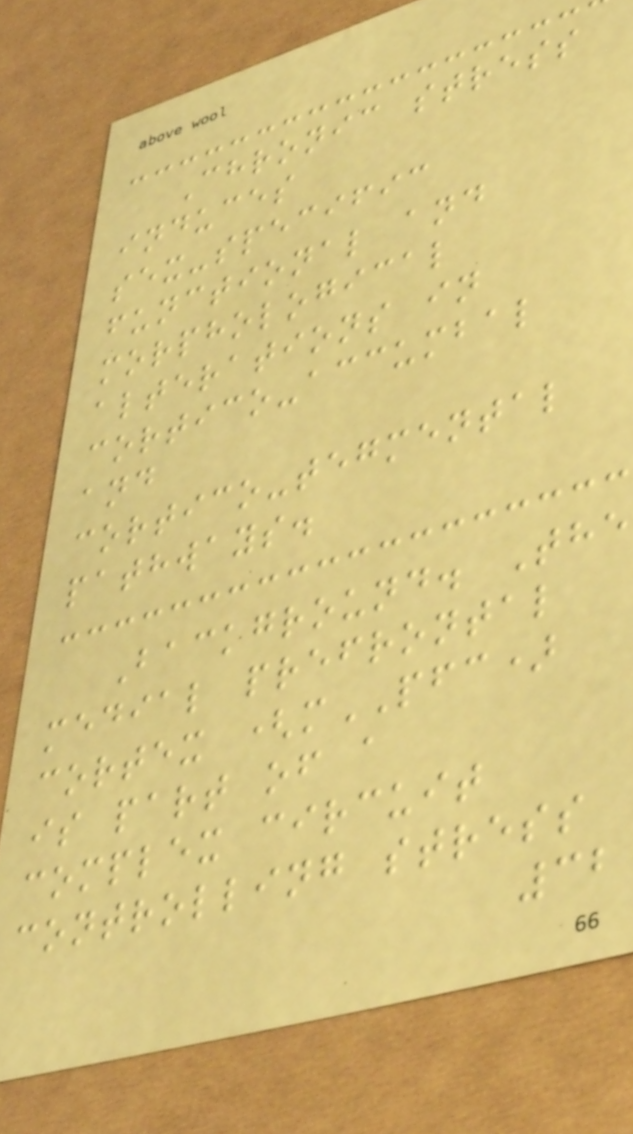Chronic stress
induces
sex-specific
functional and
morphological
alterations in
cortico-accumbal
and
cortico-tegmental
pathways.
Background. The
medial prefrontal
cortex (mPFC)
is part of a
complex circuit
controlling stress
32
